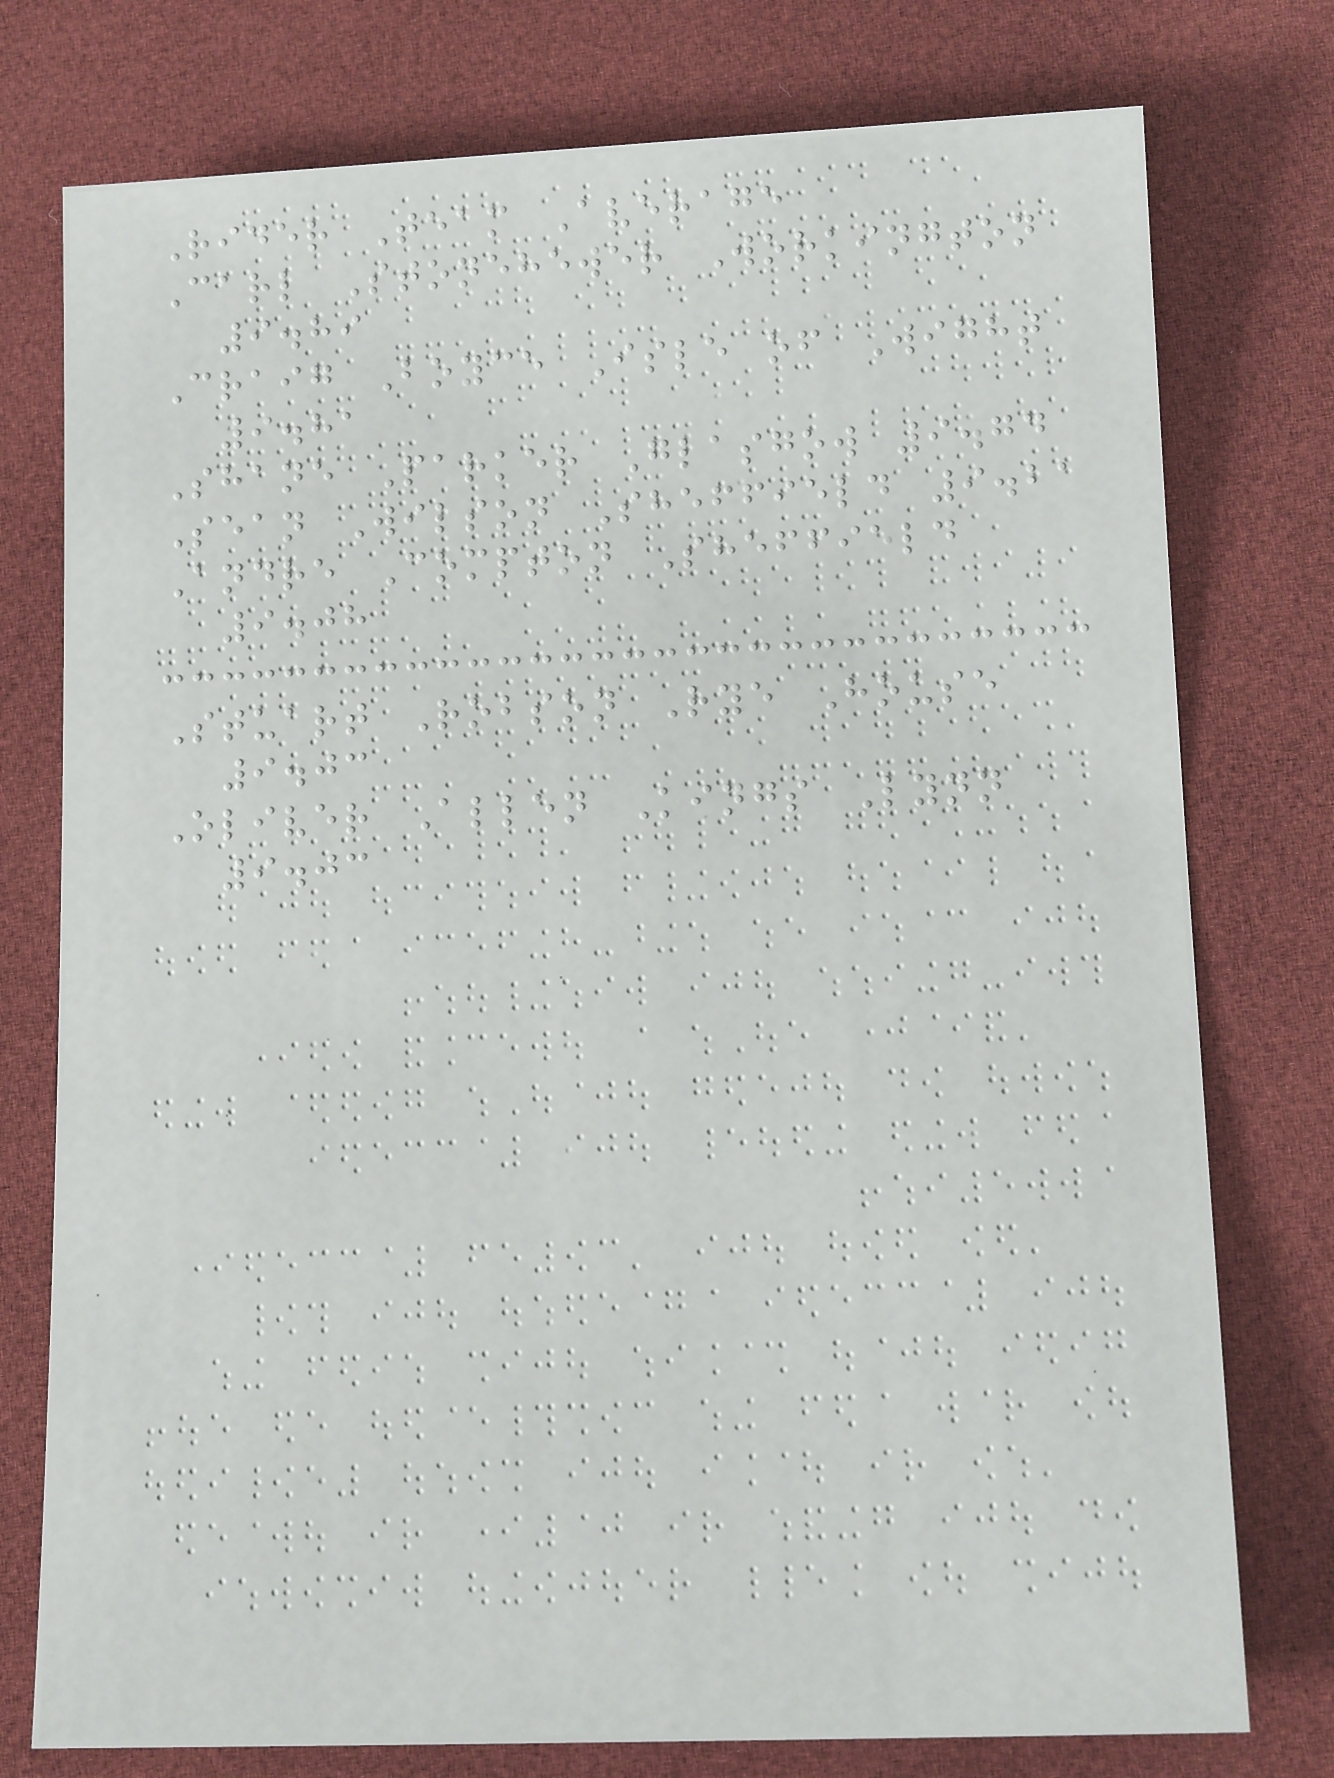Rider Team Average
Carl Stonehewer Workington
9.89
Craig Boyce Isle of Wight
9.81
Shane Parker Glasgow 9.74
Sean Wilson Sheffield 9.21
Andre Compton Sheffield
9.08
Stuart Robson Rye House
9.03
Oliver Allen Kings Lynn
9.03
